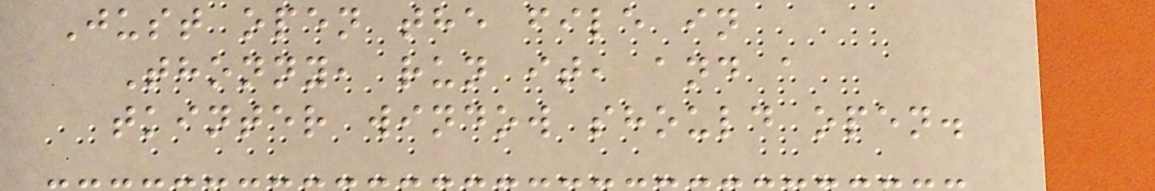Just open the file in
Thonny, run it, and a
tkinter window should open.
